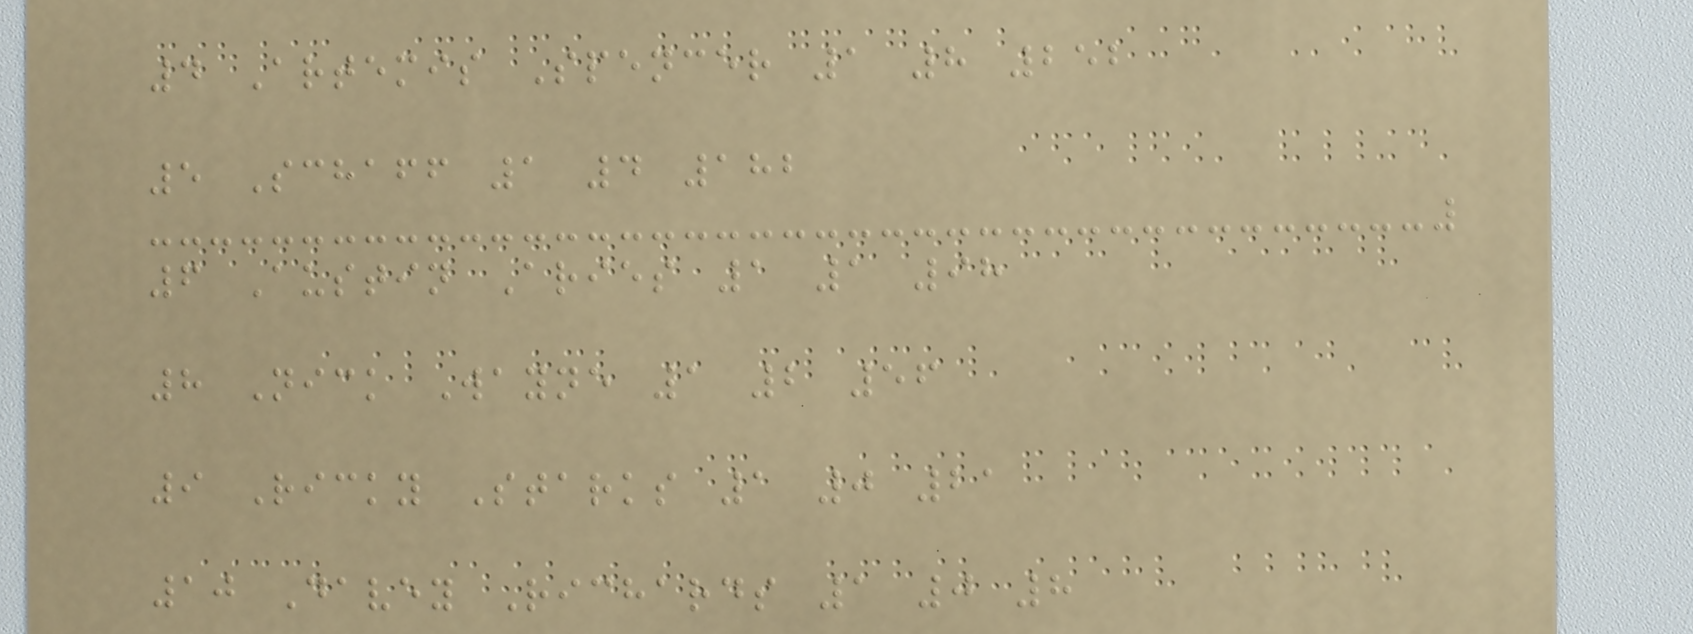4 Artemis Spencer 1 8 252
5 Schaff 1 4 182
6 Austin Aries 1 1 98
8 Nick Wayne 1 2 56
9 Ricky Starks 1 0 21
10 Davey Richards 1 0 8
